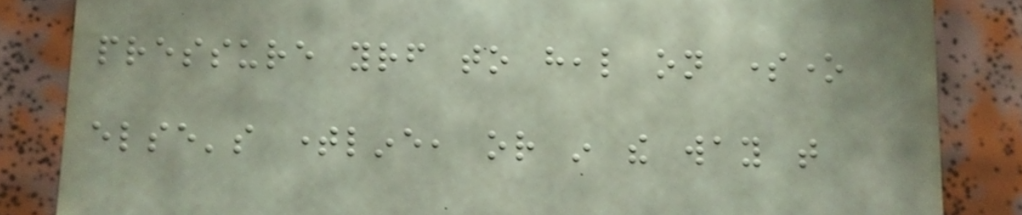pressure yourself to heal on someone
else's timeline, or in the way that
